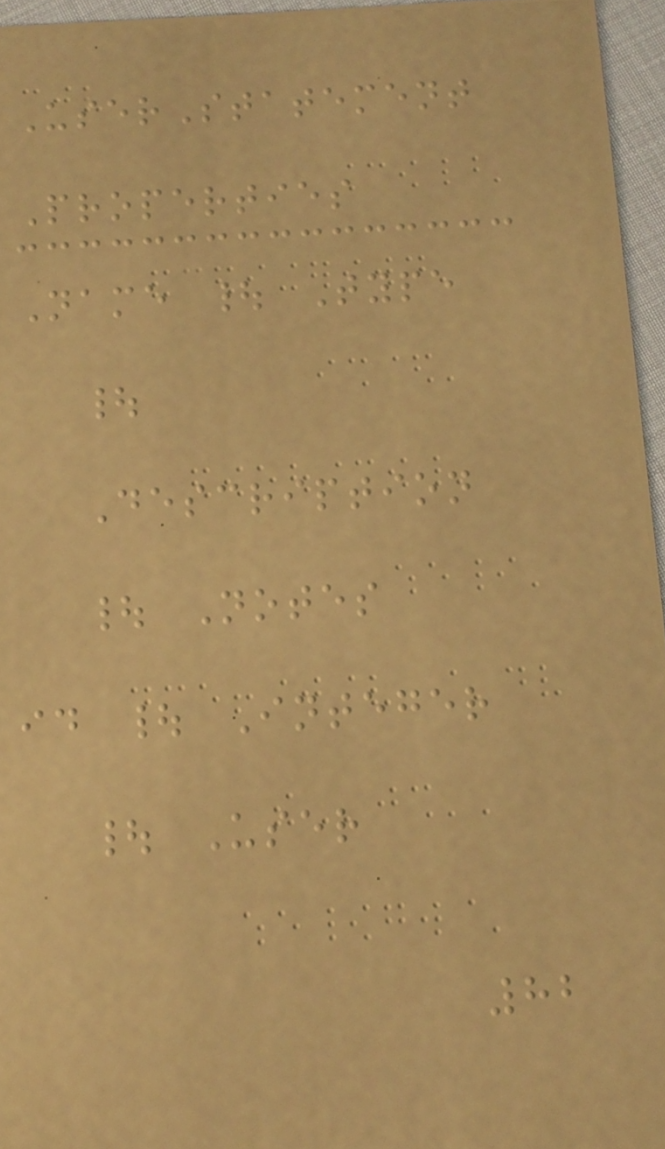UserStatement
Properties
Name | Type
|
Description
| Notes
id | Integer
| User
82
